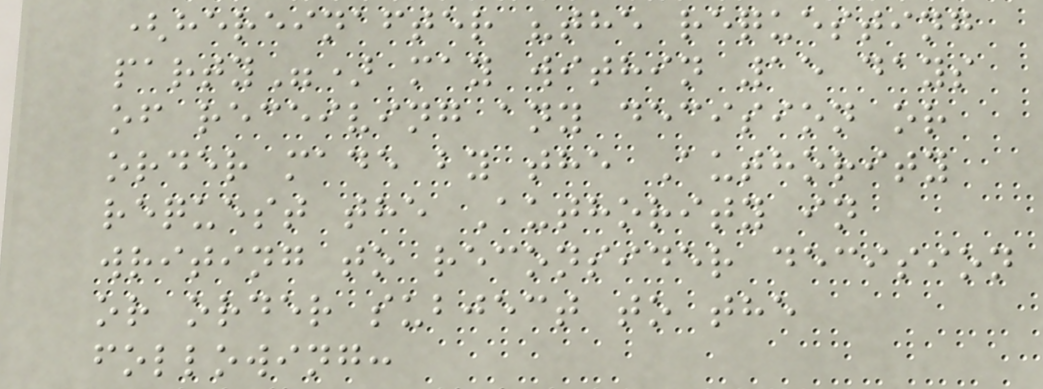(hereinafter "the requesting
party") may within 15 days
of receiving any decision or
order made by the Authority
request the Authority in
writing to reconsider decision
or order subject to the
following:
